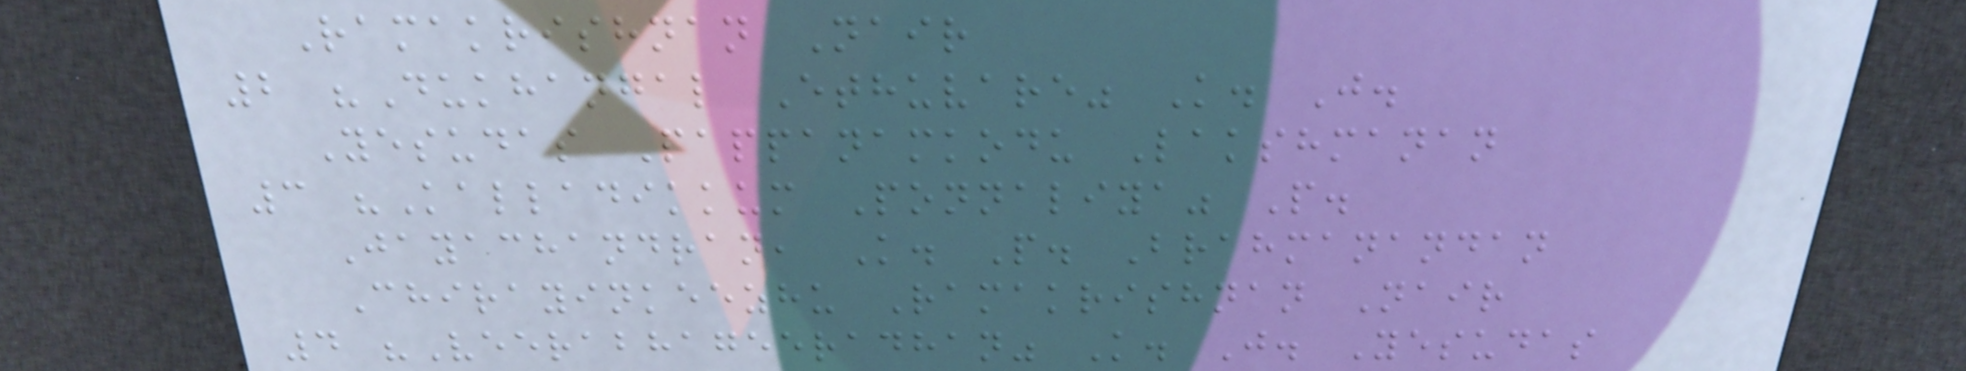Ramakrishnan Nair
2 "Dukhangal Ethuvare" K. J.
Yesudas Pappanamkodu Lakshmanan
3 "Kalladikkum Ponnaliya" P.
Jayachandran, K. P. Brahmanandan
Chirayinkeezhu Ramakrishnan Nair
4 "Veerabhageeradhan" K. J. Yesudas
